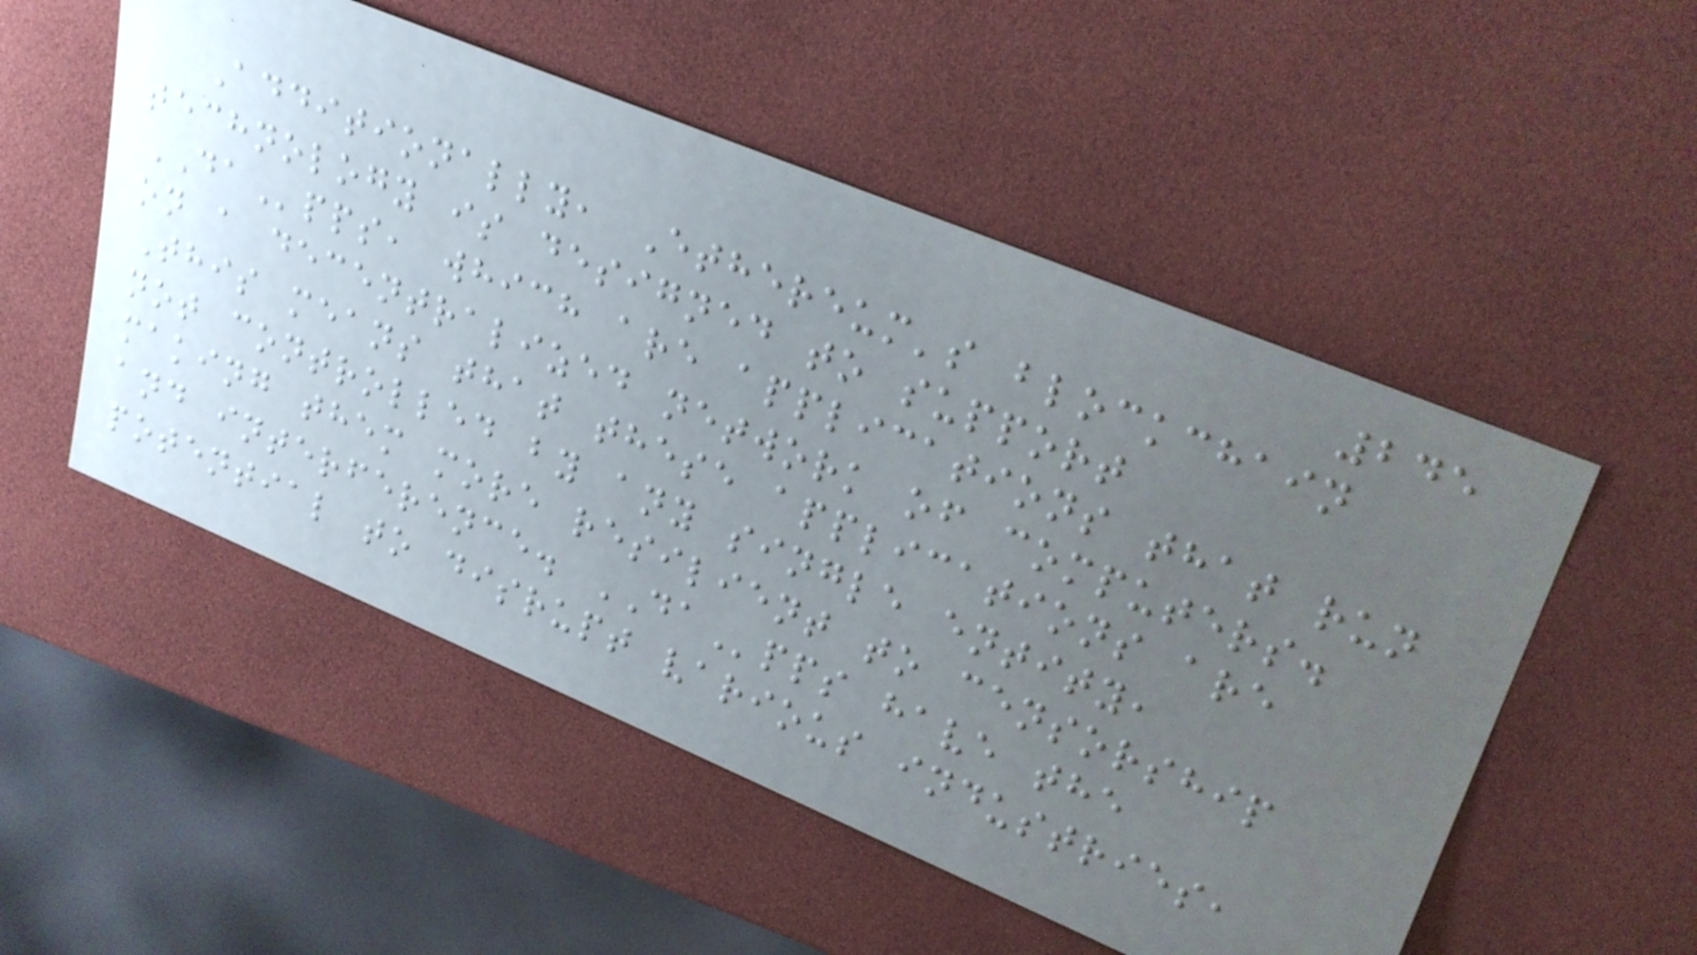245
Additionally, Ethereum's blockchain
technology is designed to support
DApps, which are applications that run
on a decentralized network of computers.
This means that these applications are
not controlled by any single entity,
making them more resilient to censorship
and interference. DApps have the
potential to disrupt various industries,
